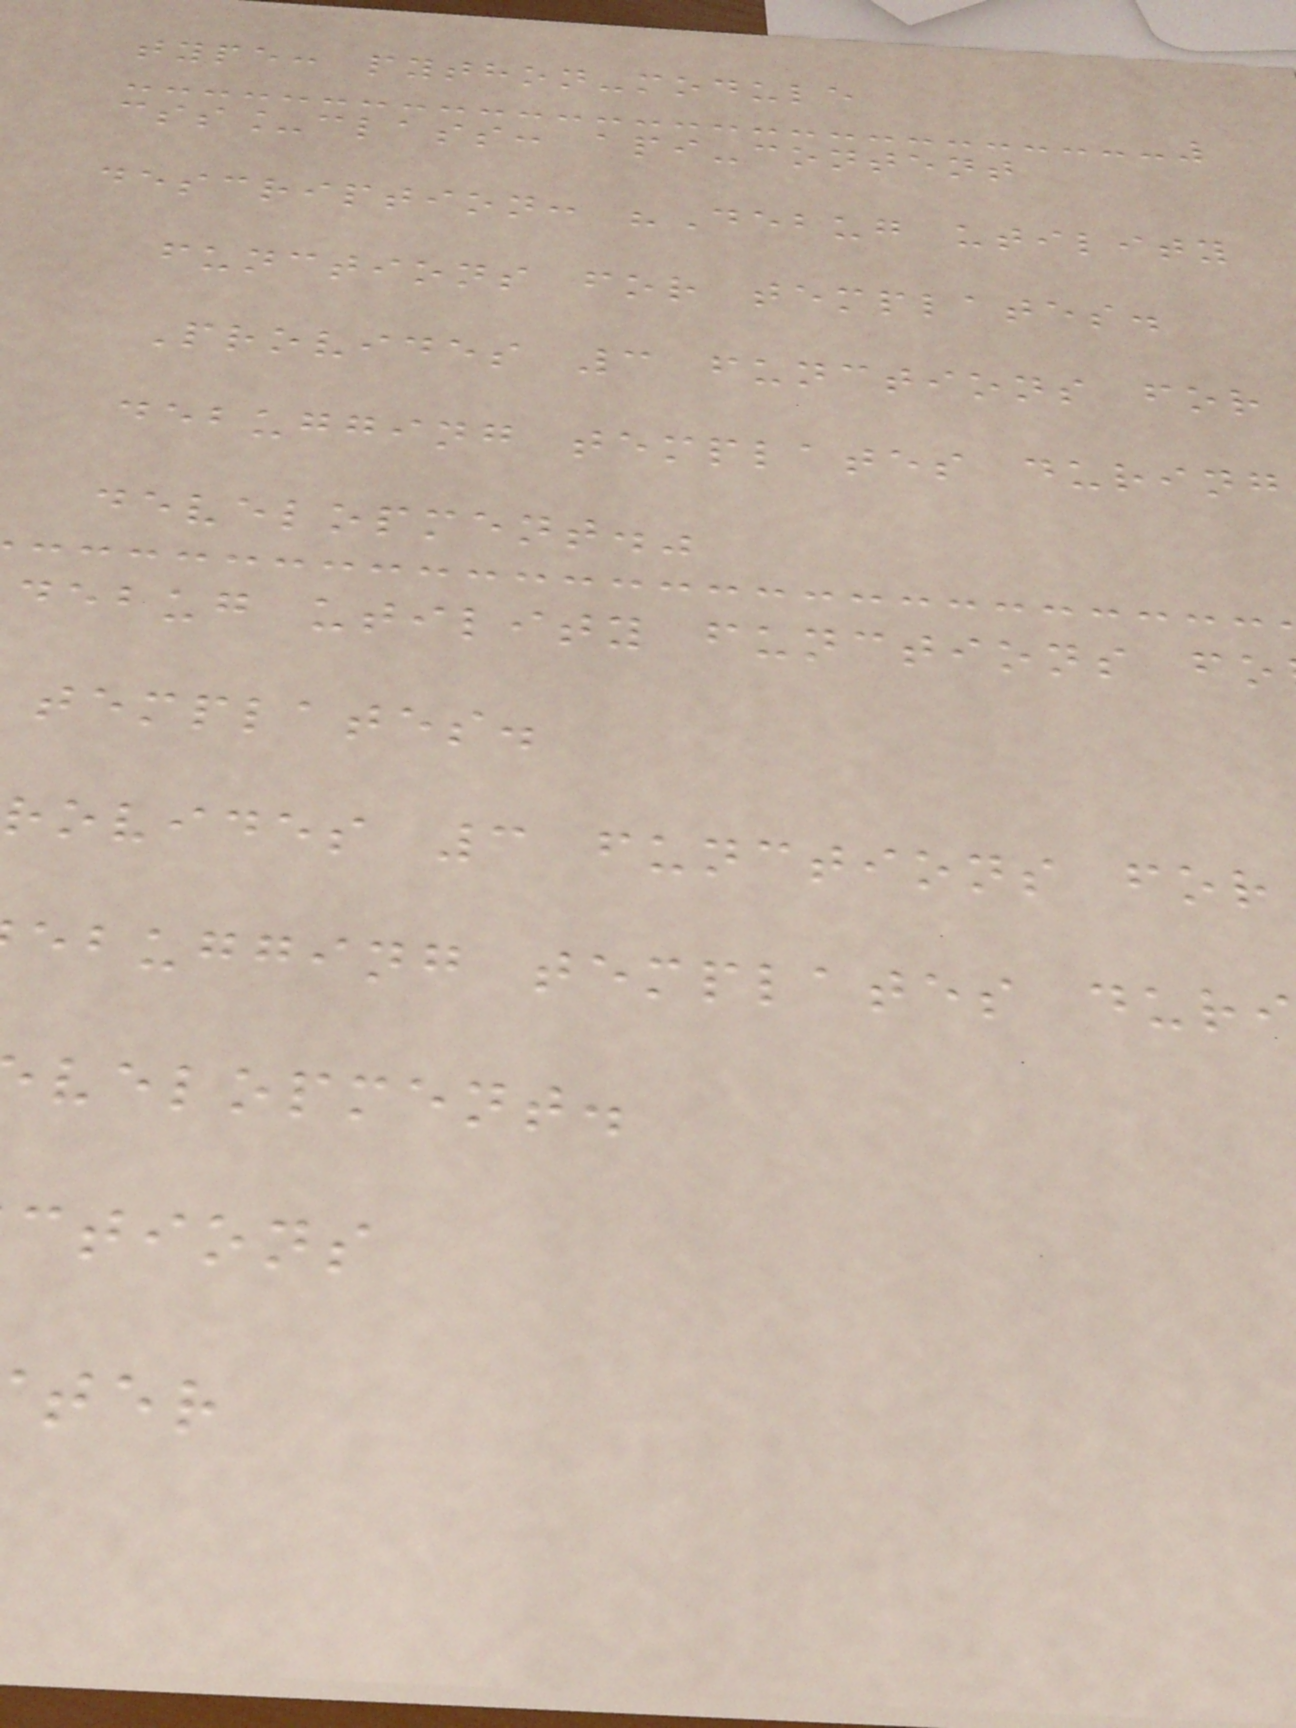type: python-module
css_class: api-content
description: "Debug utility
functions for templates.
Provides 3 functions for
debugging templates during
development."
debug utility functions fo
templates.
rovides 3 functions for
ebugging templates duri
velopment.
ctions
